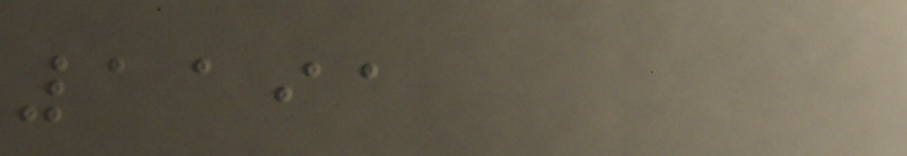1191
